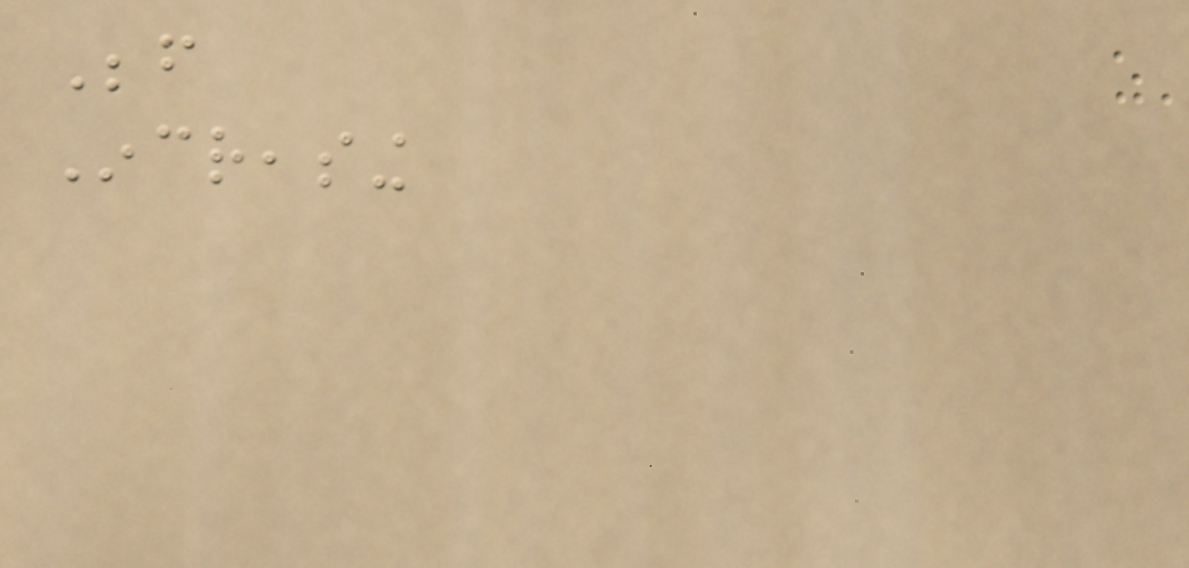Before
Increasing
